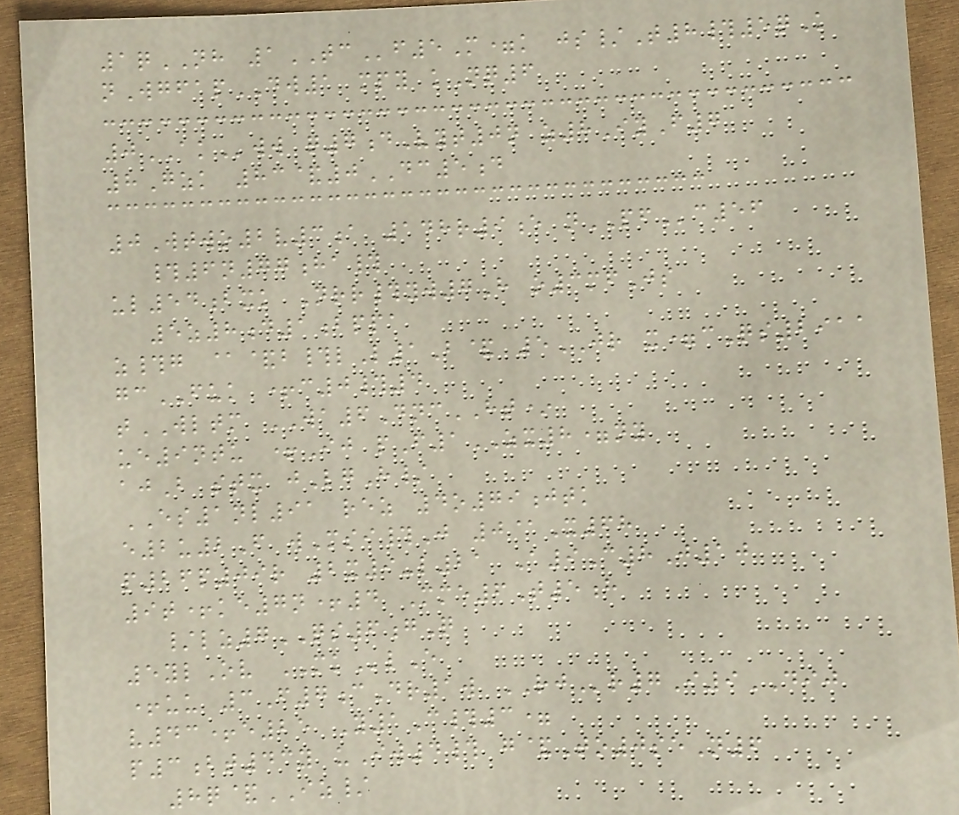1qNH 1TCf5M=k js/T8#5qK
nWgfapDW1 mpy kNq6
0AKww q7dVyt0n z8IyF7
8Gzk 83&0DC5d
0Wtwo2v3a 148r9e nPFc56
#6n77ha#
ul54bxk Nrr#yw7H o3mfJs
5z8d1bppa
z#g @&b#lL1B& 5JR x=cQs2911
gcFUK +c0#4
tWLTM WA6DncHT*
ue9ntu +Ij pF1ZX8=ny
ajB stx jLgH/
ES1nl91 rez 4o79jtk
e2u2F wMsi#J 0@X68
p26p09r 2x9-l21 A9C8J10
9t+ke7n+4 Mme6T5h
/lz7QS6gQ
5ylOv MKlE
+uu 3F7cDr1w RJr7I9DIJ
v43+e25 Y1C#3=
p3bt43y uIw4# g&To0seN6
8q&IZ/
